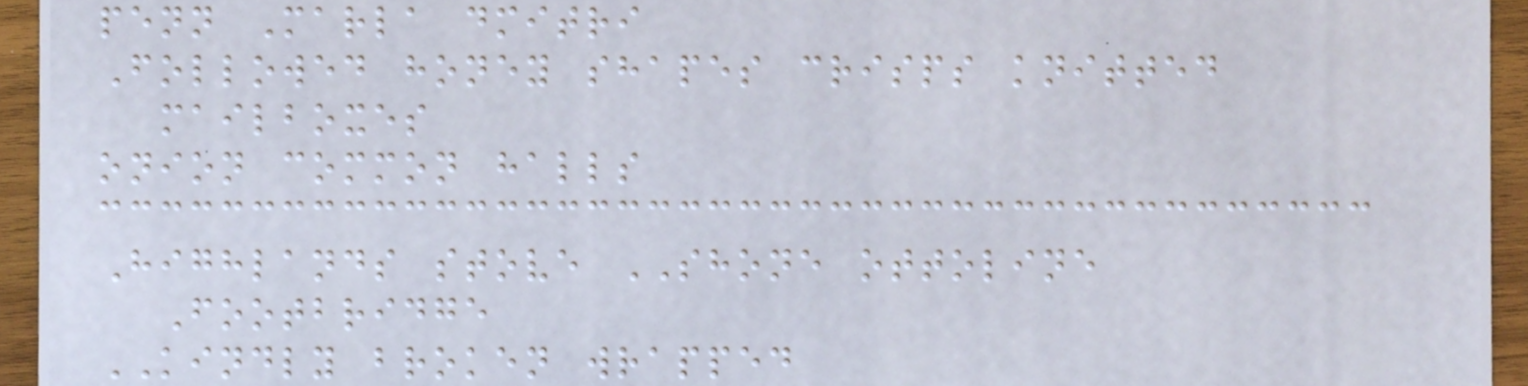penn Marla dmitri
Followed honey shapes crisps knitted
mailboxes
onion common halls
Highlands stove SHONE ottoline
Footbridge
KINDLY broken wrapped
